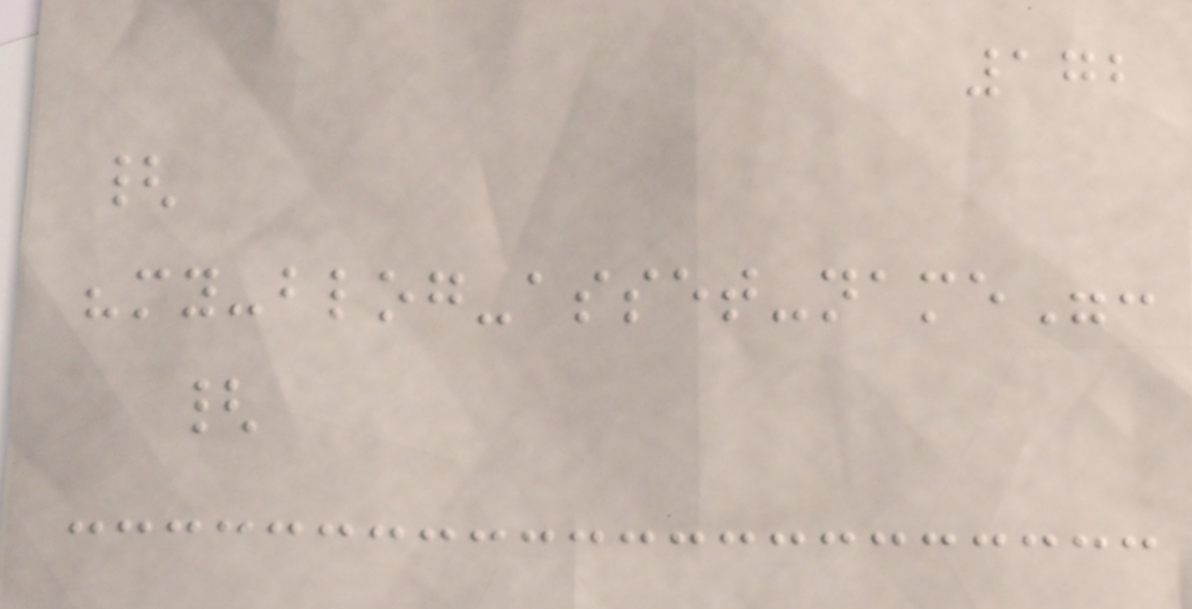172
{
"my-blog-asset-name":
{
